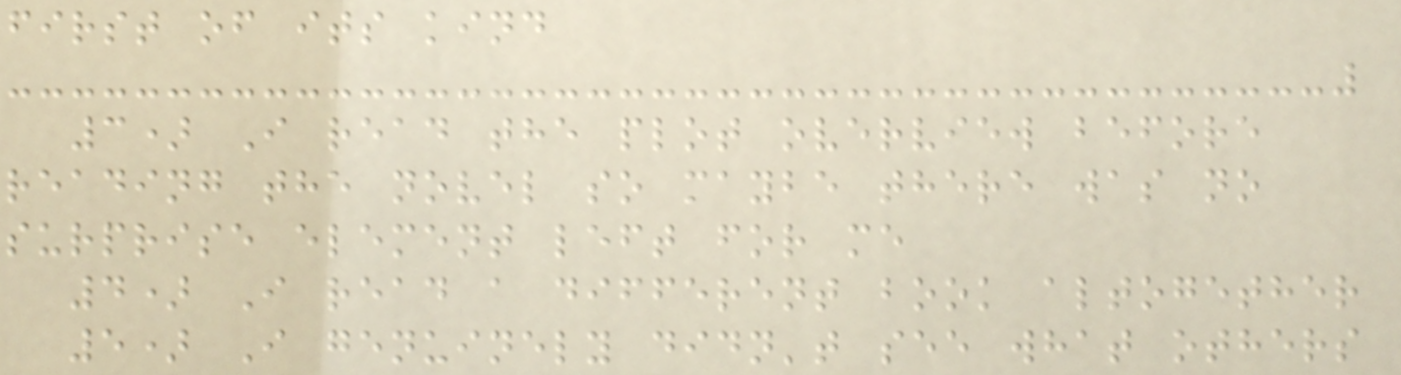first of its kind
3) I read the plot overview before
reading the novel so maybe there was no
surprise element left for me
4) I read a different book altogether
5) I genuinely didn't see what others
